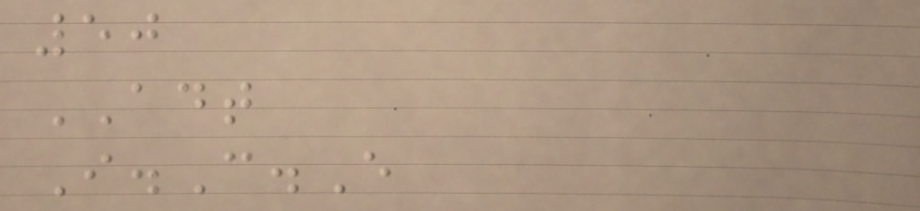50
ADT
I.C.E
